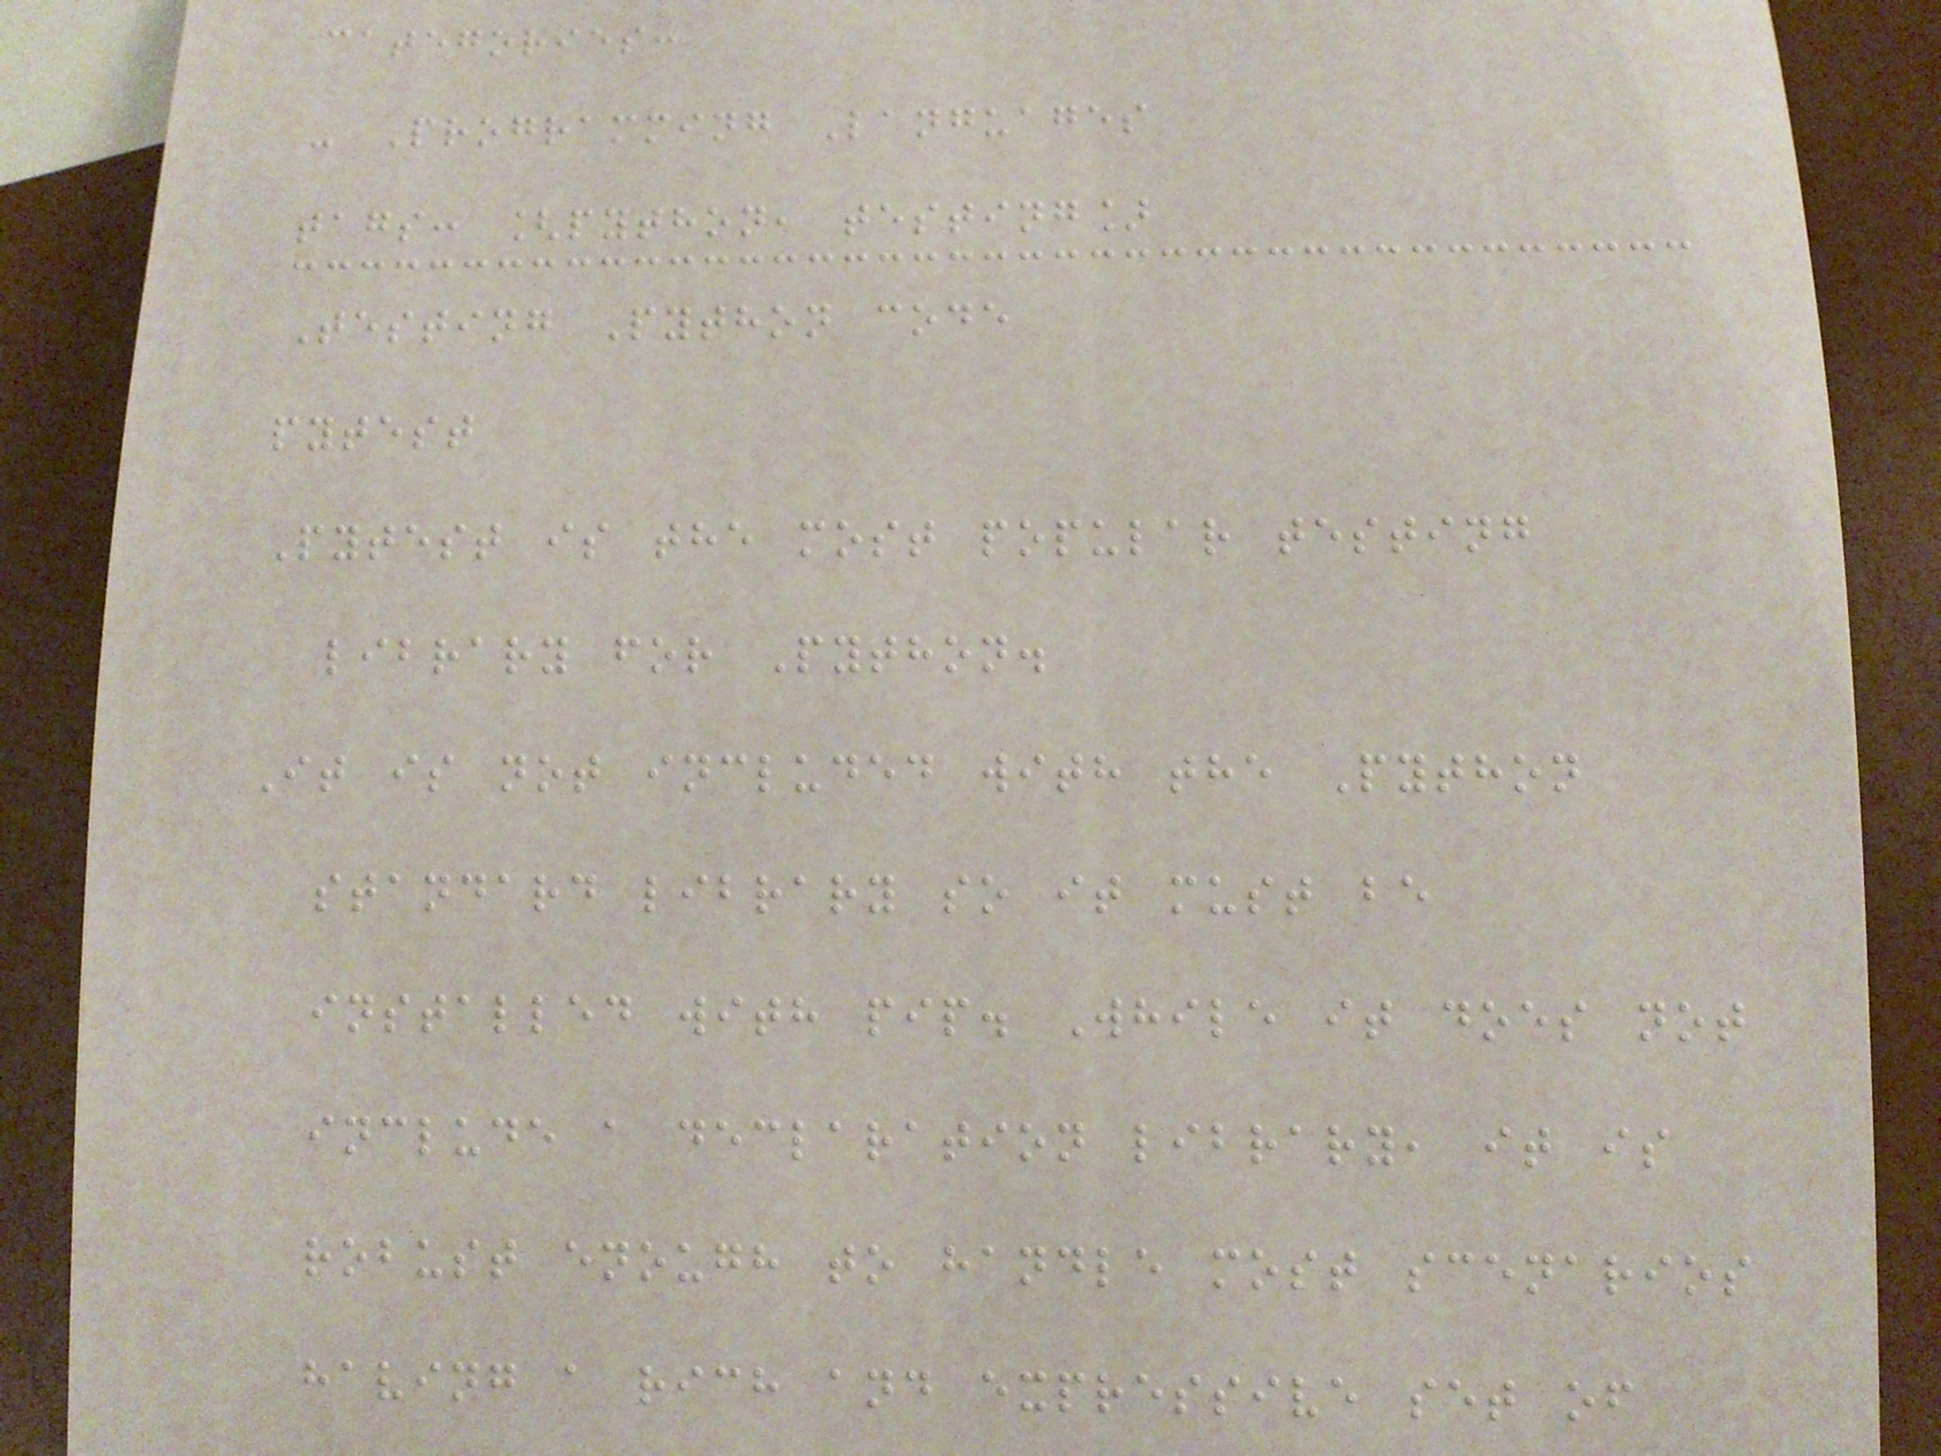categories:
- Programming Languages
tags: [python, testing]
Testing Python code
pytest
Pytest is the most popular testing
library for Python.
It is not included with the Python
standard library so it must be
installed with pip. While it does not
include a declaration library, it is
robust enough to handle most scenarios
having a rich and expressive set of
